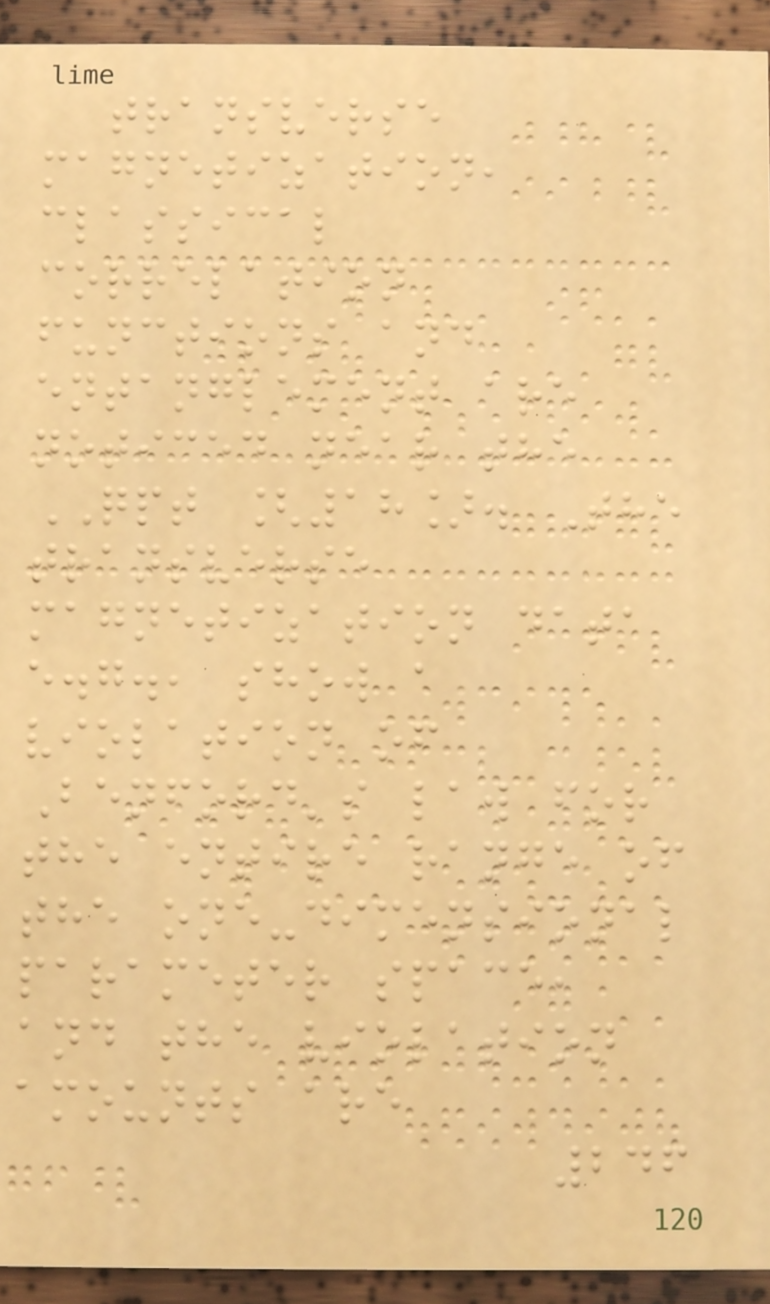transverse
magnetization,
classical
correlation
functions and
entanglement are
noticed near the
QPT [18]. The
transverse
magnetization data
e.g., show a
violation of
Benford's law for
the entire range of
the one-dimensional
parameter space,
and the violation
amounts are
246
